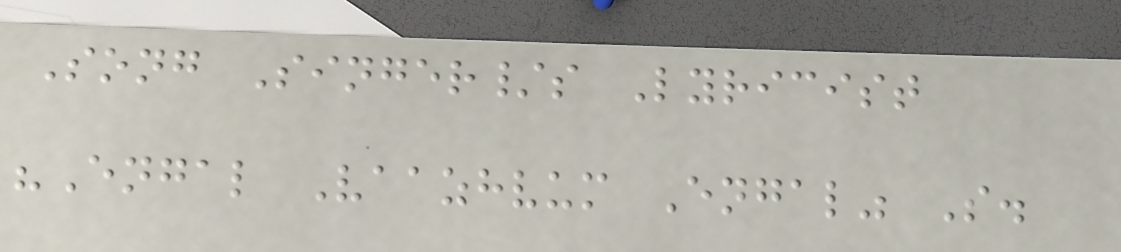Song Singer/s Lyricist
"Engal Vaazhvum Engal" S.
